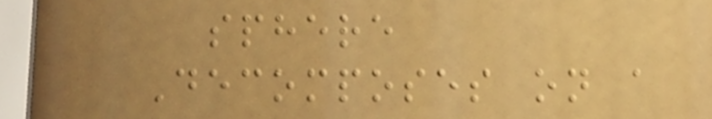sphere
Decomposes on a
